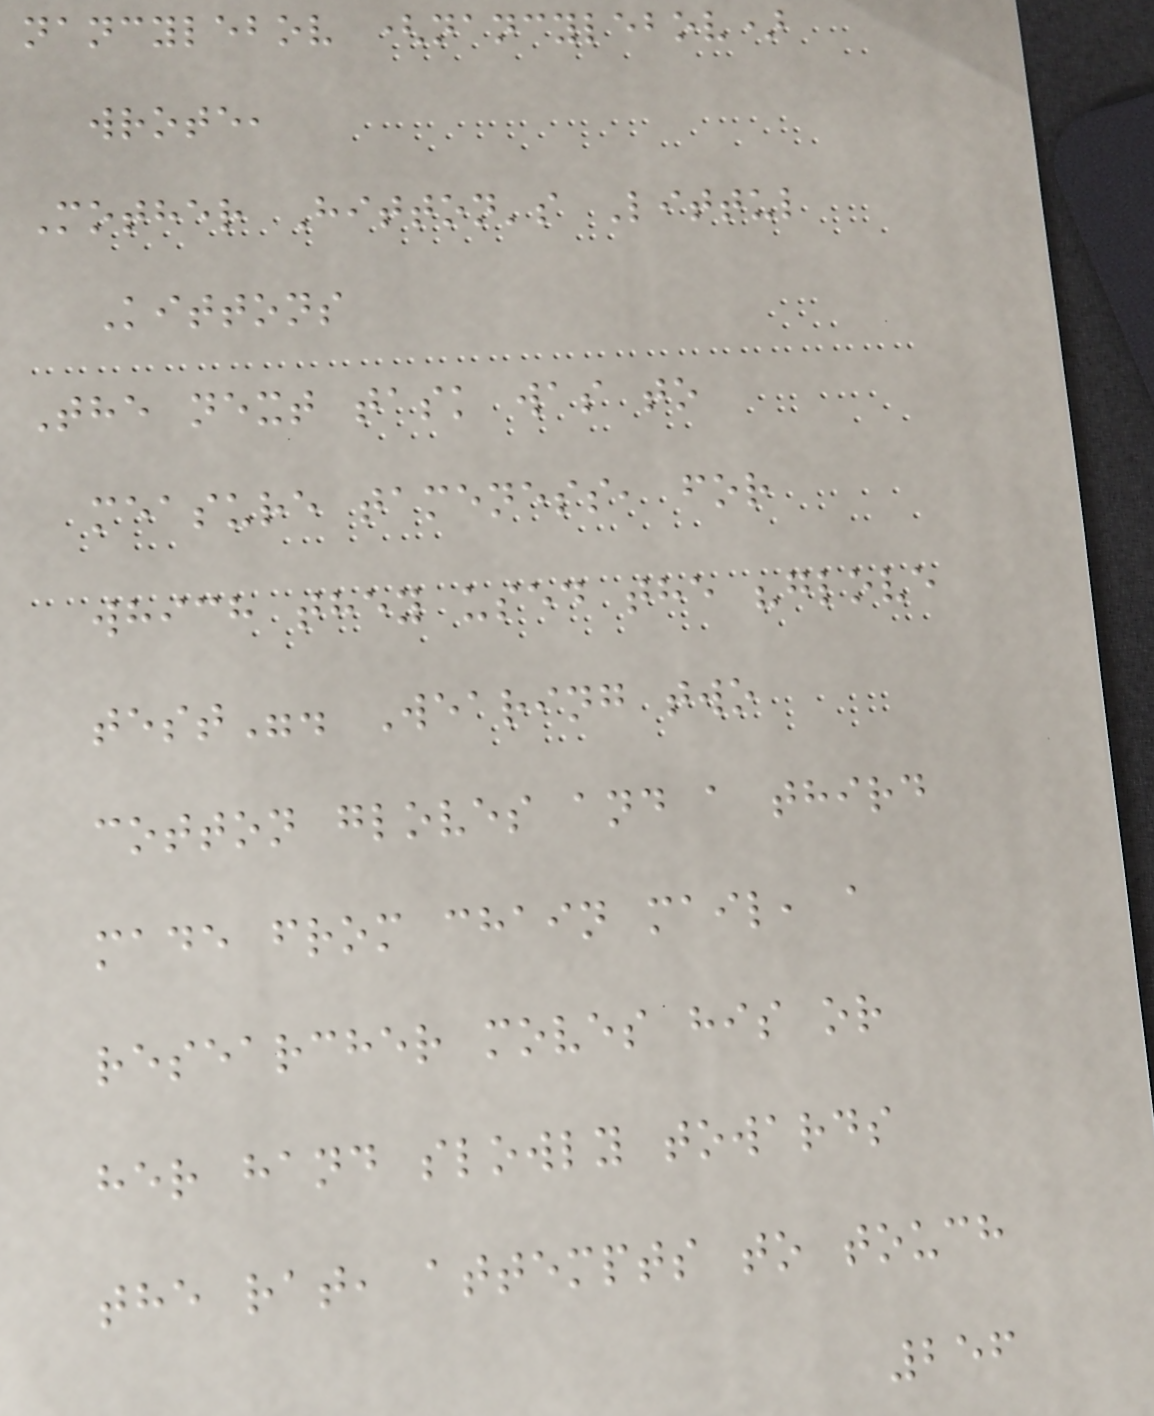nancylebov (nancylebov)
wrote,
Mother Hitton's Littul
Kittons
The next task was to
measure tameness, for
which they used the "glove
test". Wearing two
cotton gloves and a third
made from chain mail, a
researcher moves his or
her hand slowly towards
the rat, attempts to touch
256
